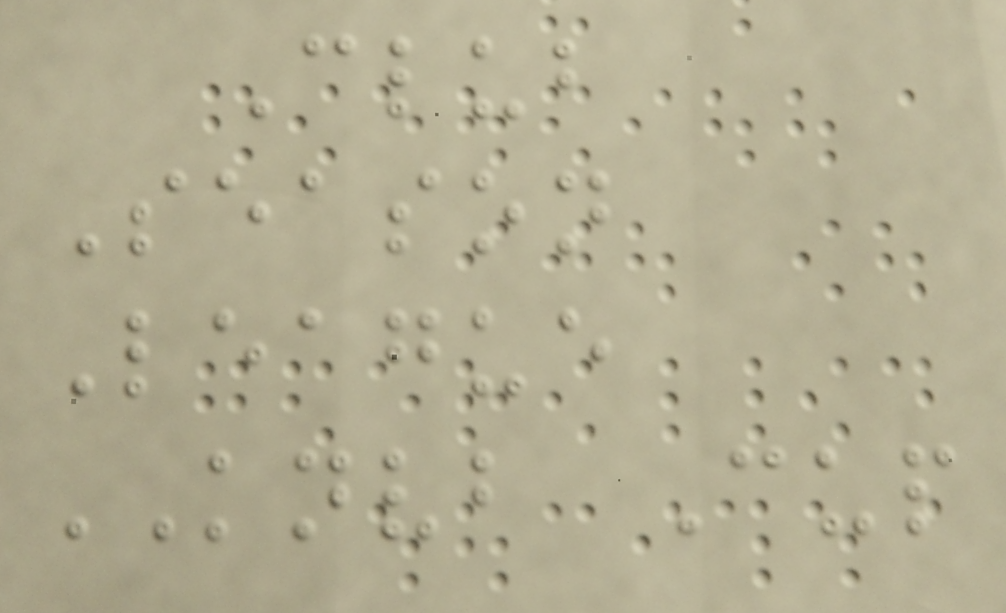Club
Season
League
KNVB Cup
